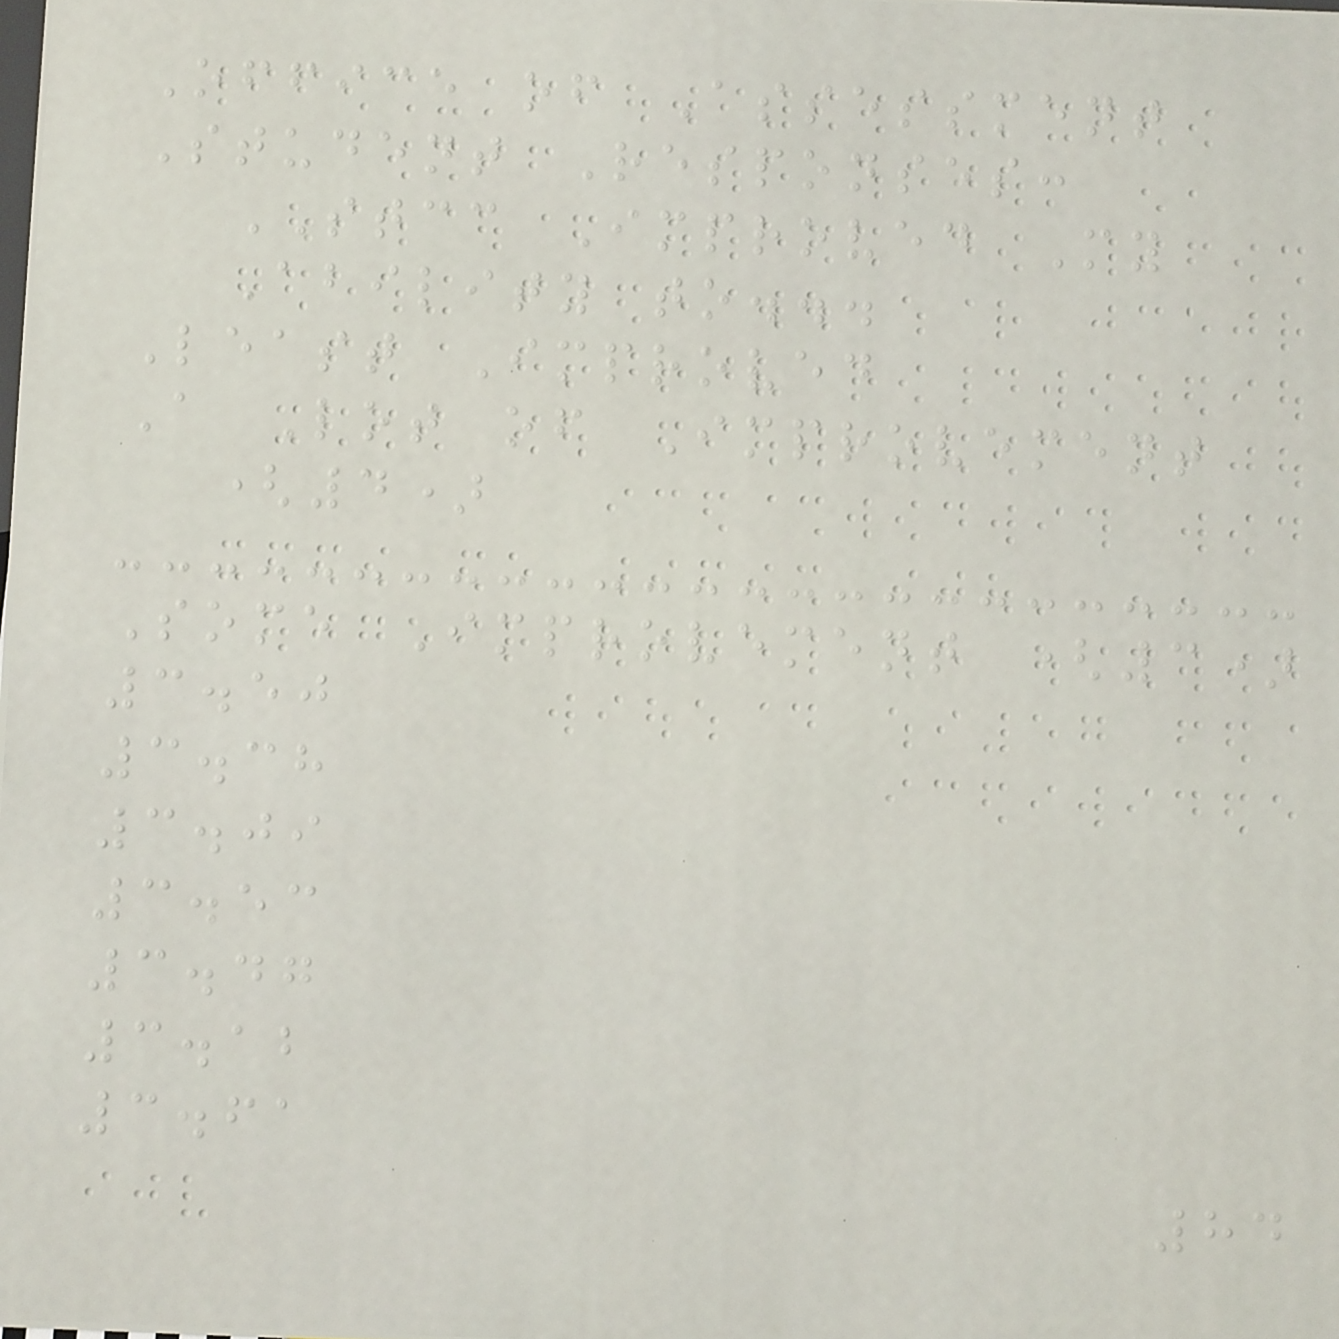Office of Assessment
Student Responses:
STCC Improved My
Ability to...
Least Improved
A Lot of Improvement
(4)
Some Improvement (3)
3.50
3.38
3.09
3.53
3.47
3.12
3.61
84
